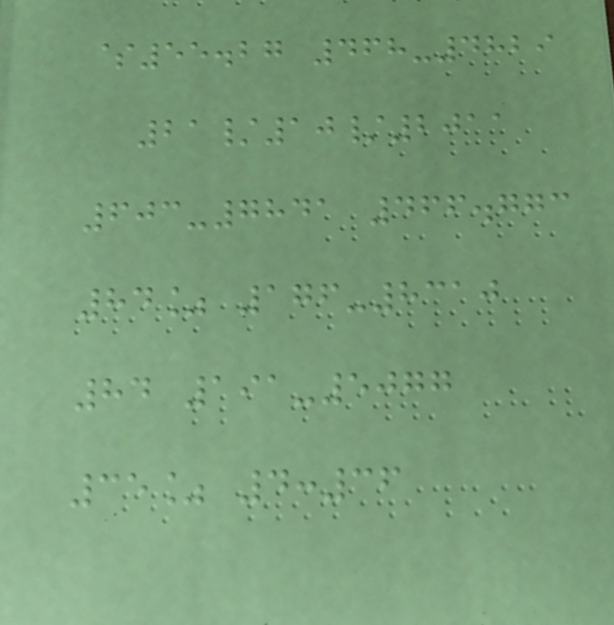$55.27 468-4829
21/10/2011
603-7841 466.773
84% 176-8310
84 191-5077
35% 4:36
